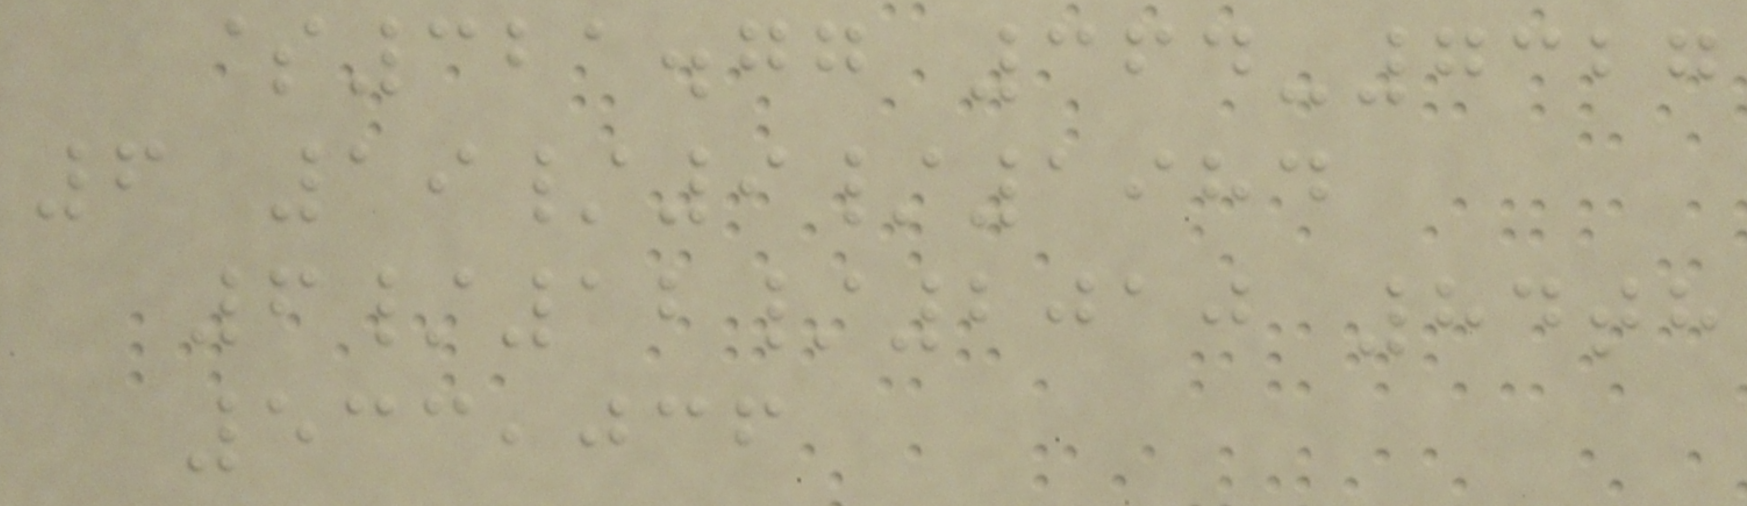$321.77 364-7327
6 19/9/1984
6/12/2010 84th
533,036
